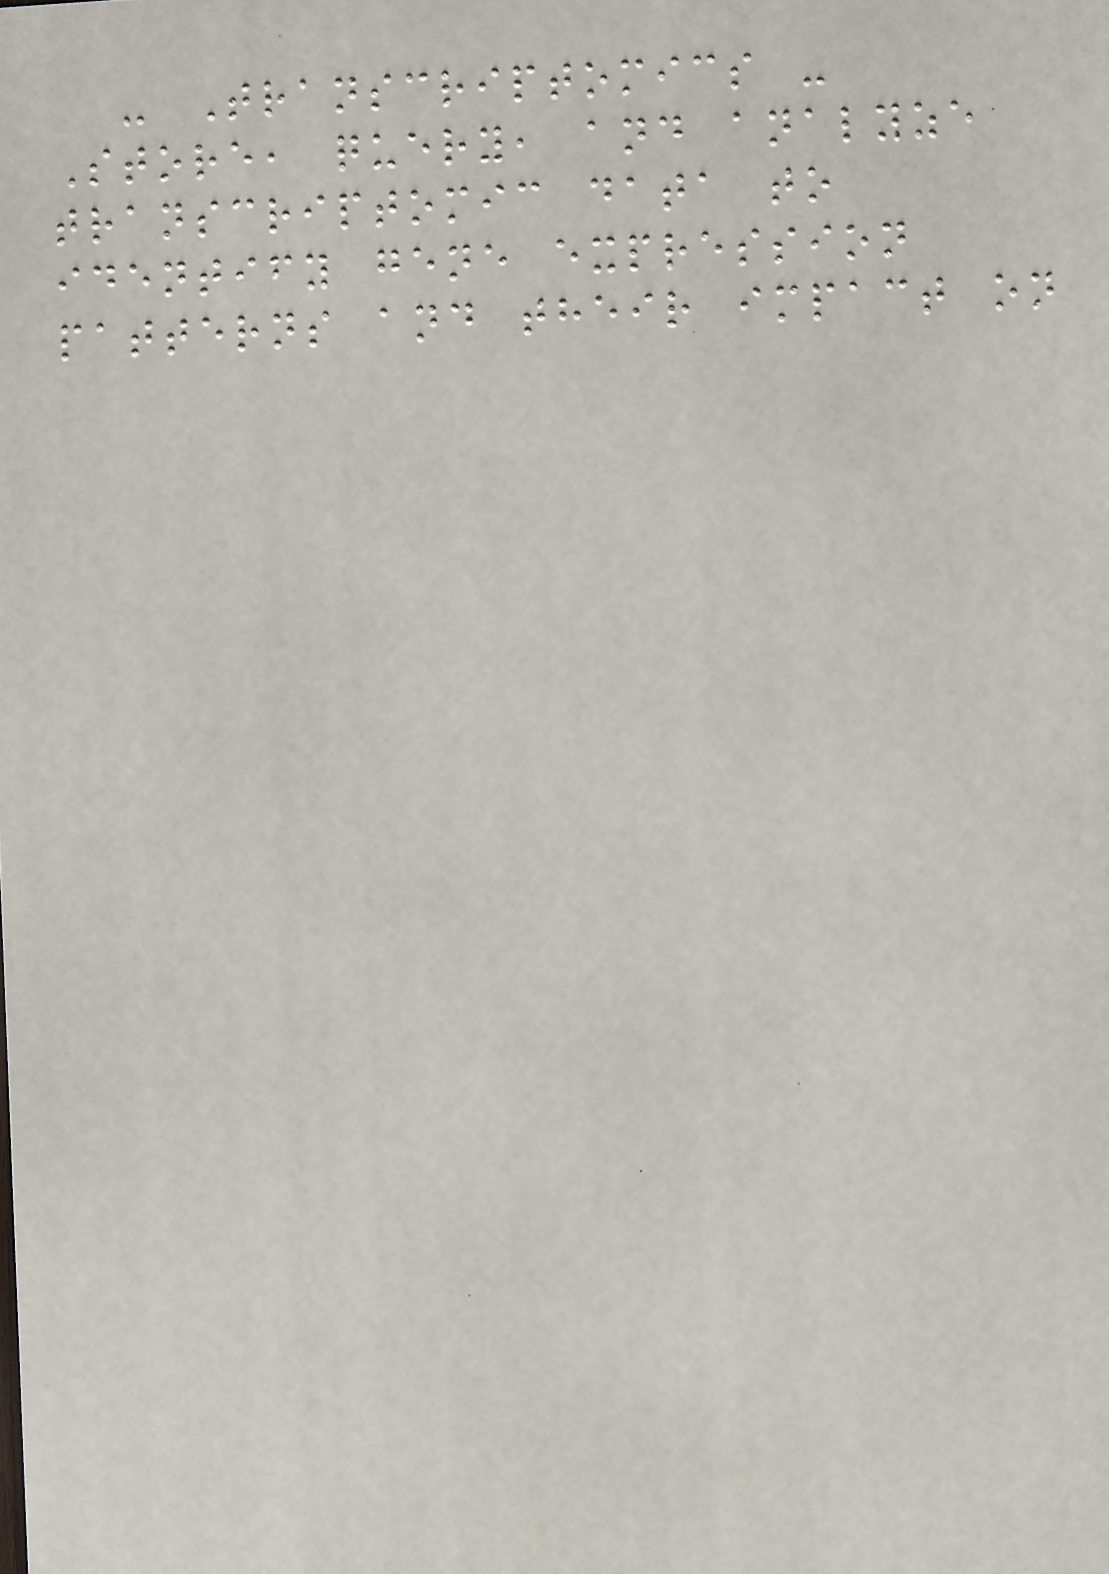- Transcriptomics -
Store, query, and analyze
transcriptomic data to
identify gene expression
patterns and their impact on
